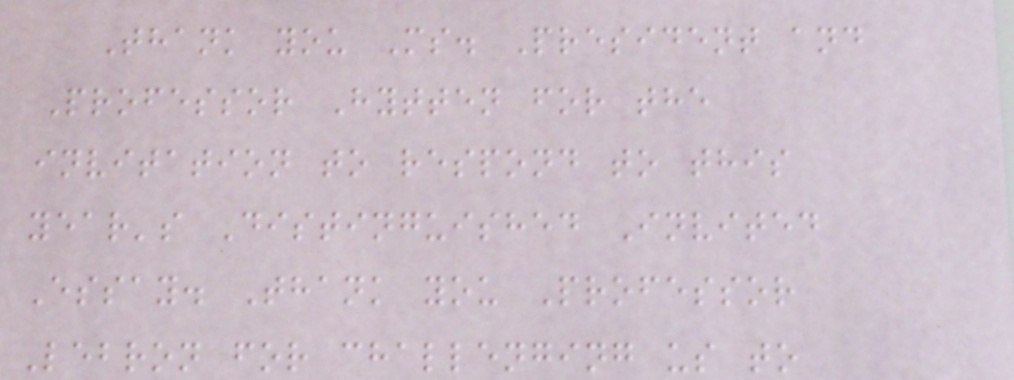Thank you Ms. President and
Professor Hytten for the
invitation to respond to this
year's Distinguished Invited
Essay. Thank you Professor
Lebron for challenging us to
